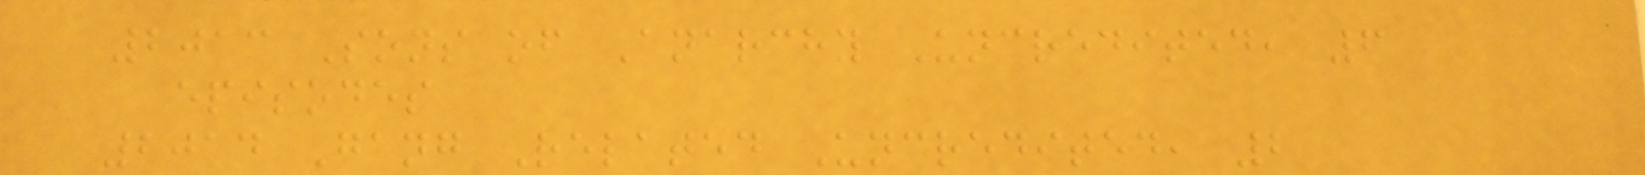2013 Sons of Anarchy Uncredited, 6
episodes
2014 Gang Related Uncredited, 2
